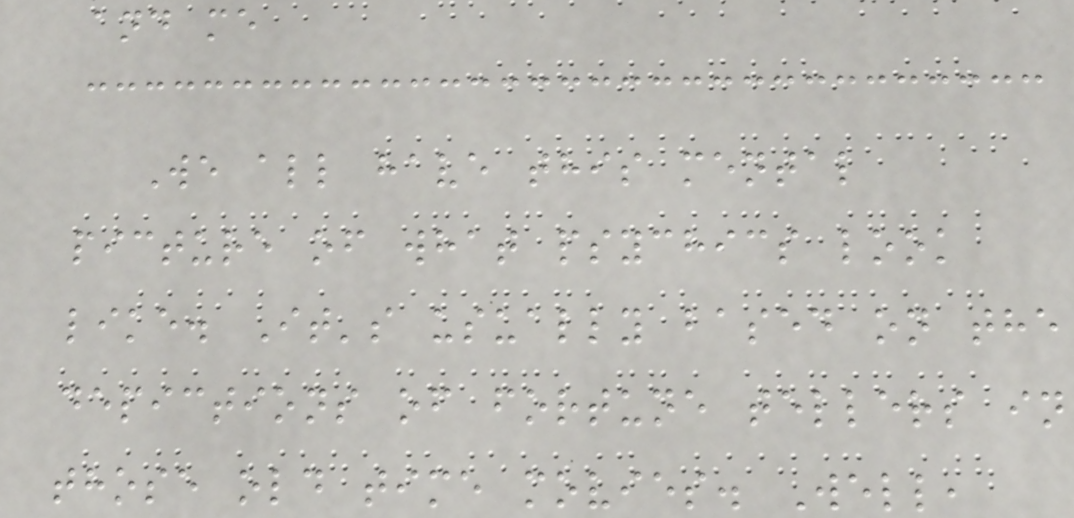and me
We all have this mental
picture of what psychics look
like. It's usually based on the
depictions of fortune tellers in
those old time movies. Well,
